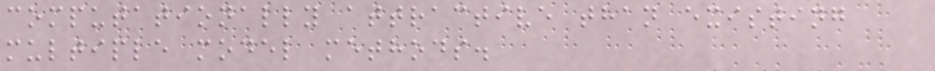computationally attractive than existing
multiple model methods.
